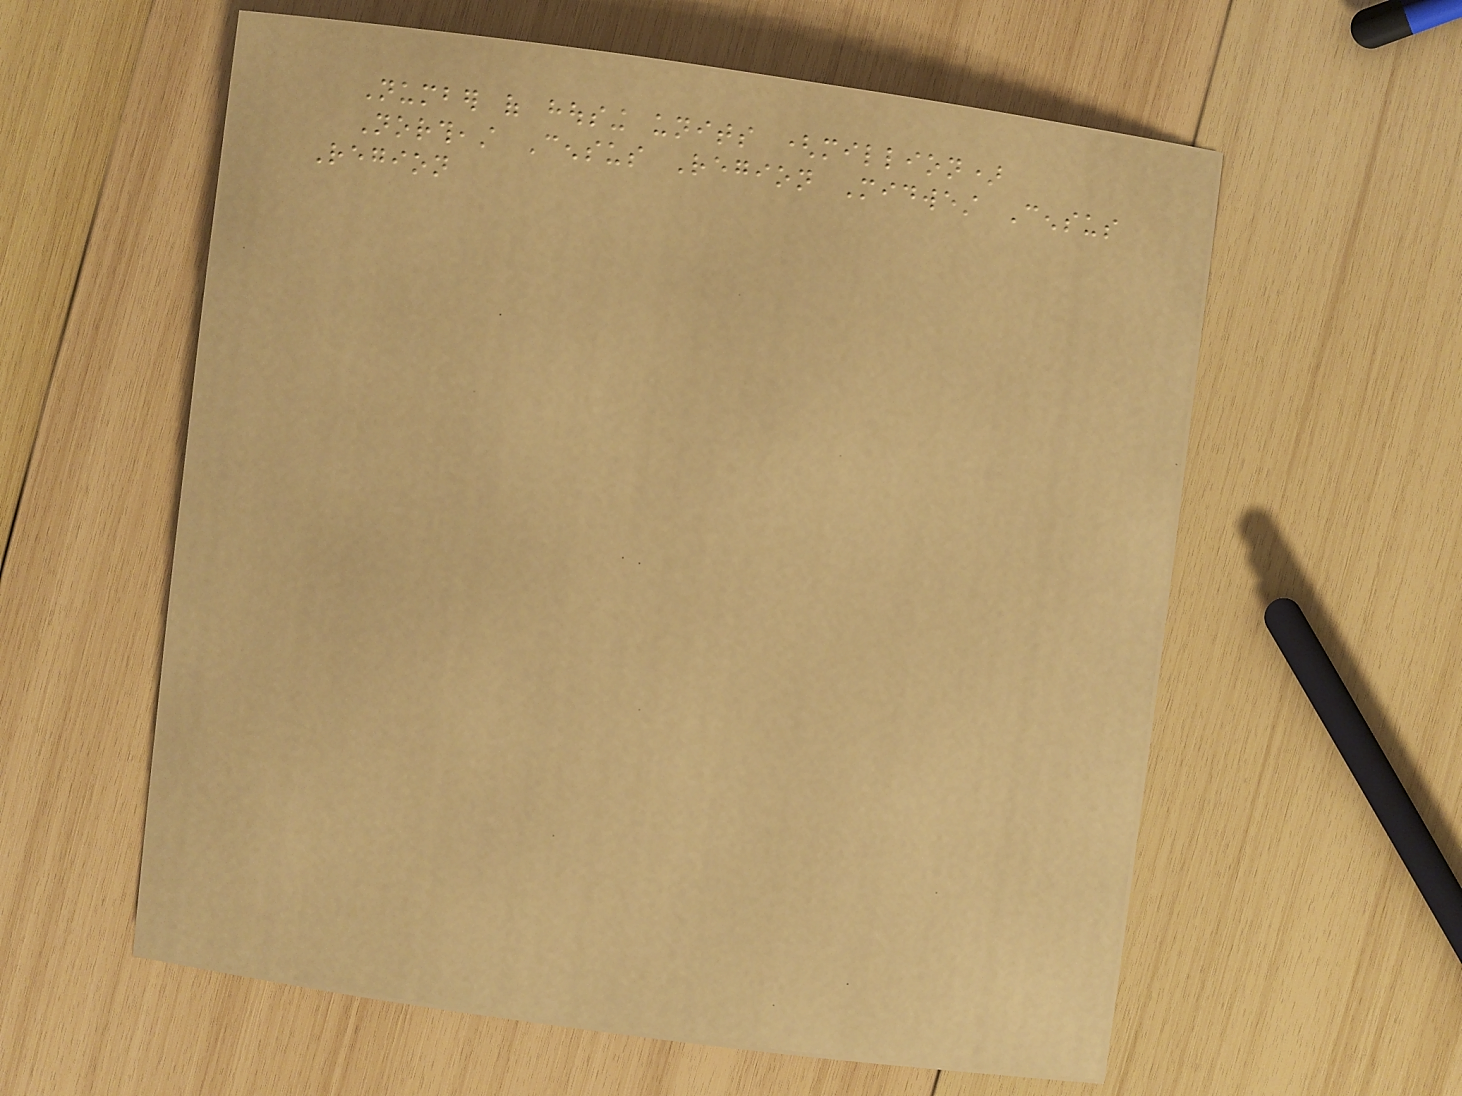Number of housing units (million)
Northeast Census Region Midwest Census
Region
